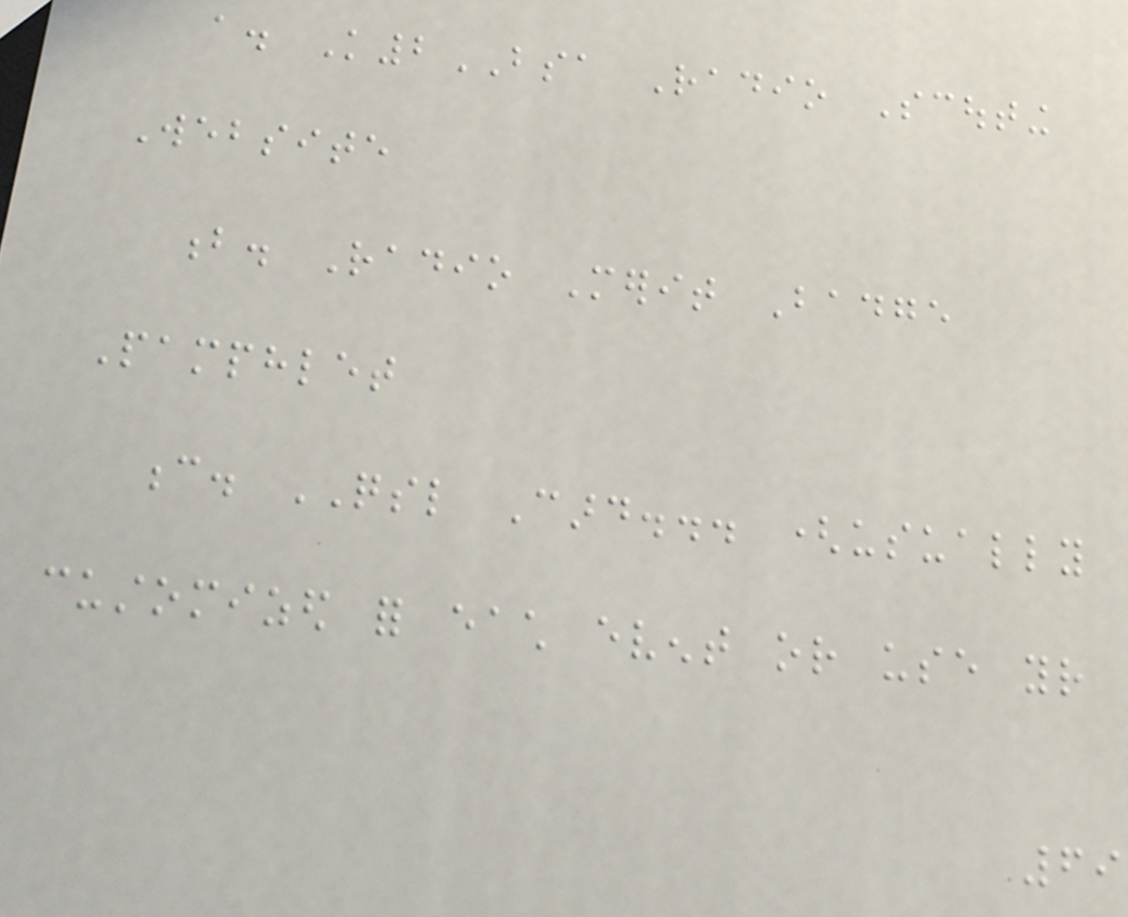a. K2BSA Radio Scouting
Website
b. Radio Merit Badge
Pamphlet
c. QSL Card... (usually
customized for each event or use your
69
